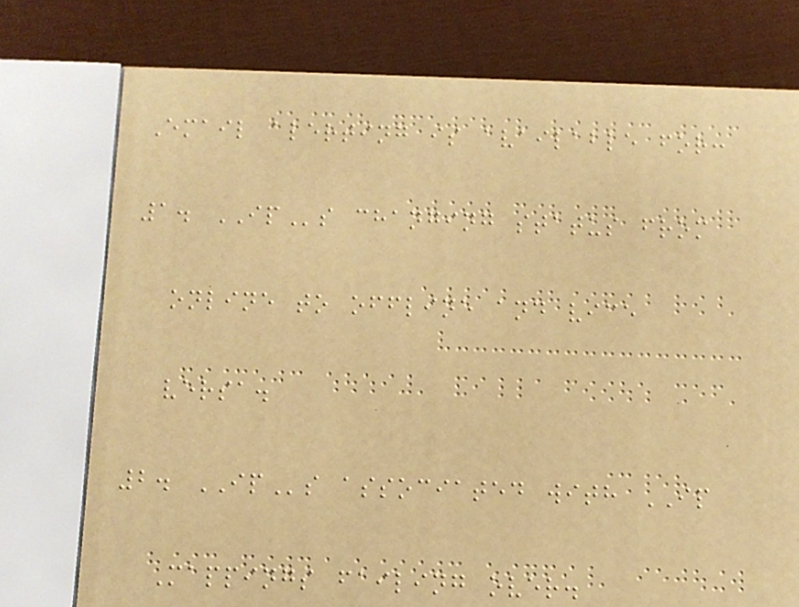Email alerting is available for:
1. IPs changing status from
online to offline and vice
versa.
2. IPs associated with IP
Mappings failing over.
